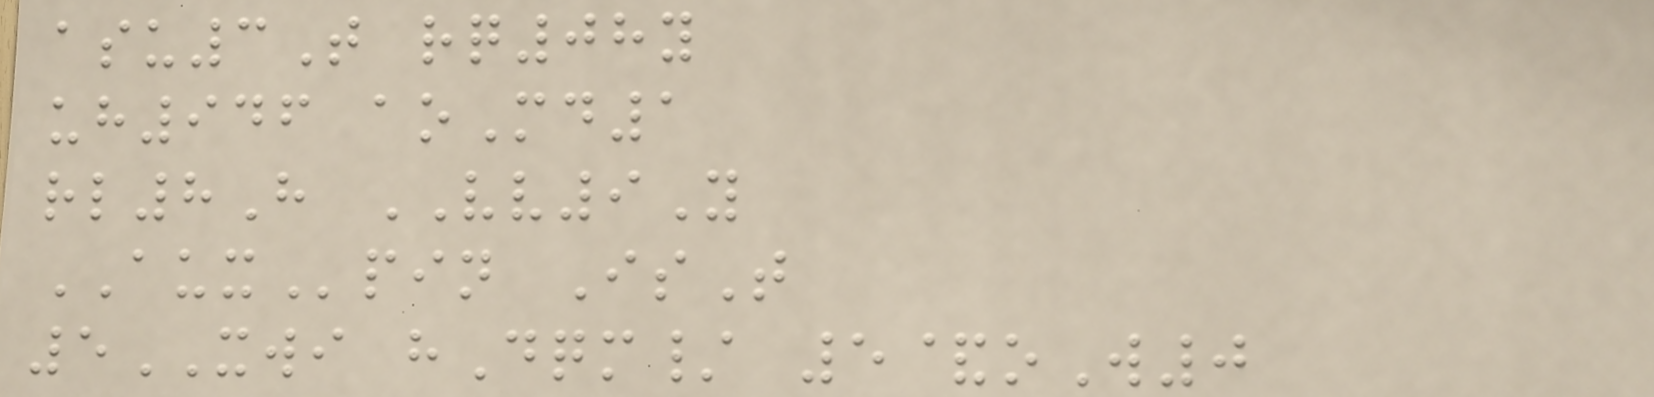asu3T rq08y
uh946 aoMd1
rl8H VV9Y
AUXpin IsT
5XWI hDqm/ 5&oW0
